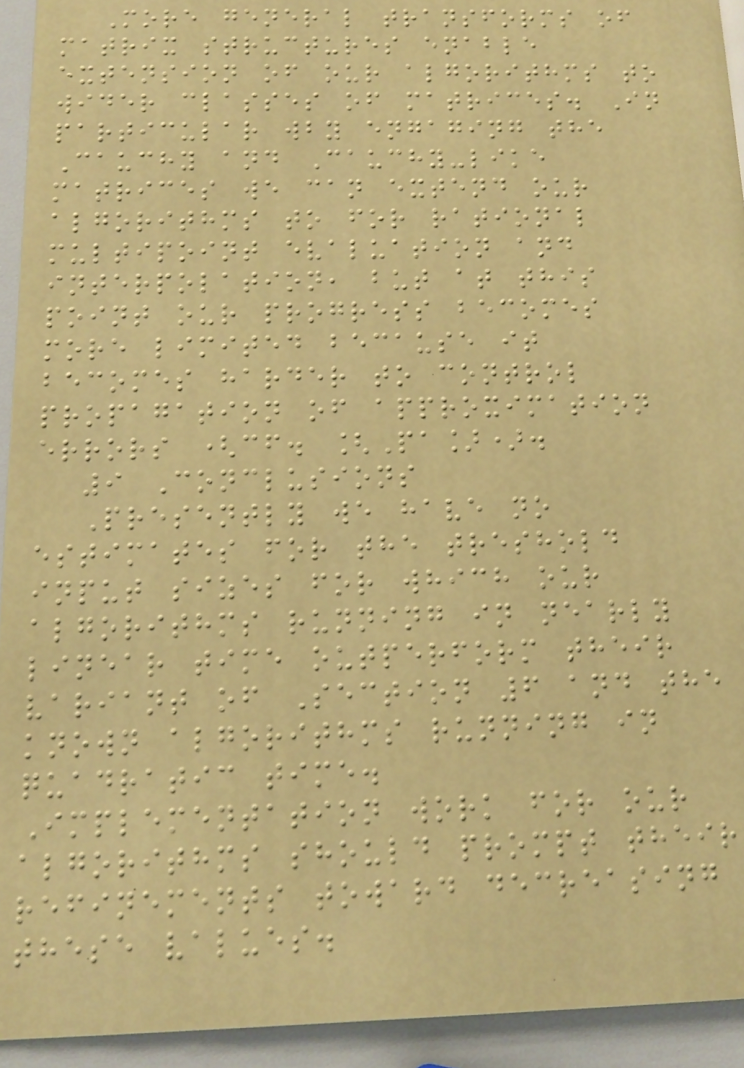More general transforms of
matrix structures enable
extension of our algorithms to
wider classes of matrices. In
particular wby engaging the
Cauchy and Cauchy-like
matrices we can extend our
algorithms to for rational
multipoint evaluation and
interpolation, but at this
point our progress becomes
more limited because it
becomes harder to control
propagation of approximation
errors (cf. [Pa]).
9 Conclusions
Presently we have no
estimates for the treshold
input sizes for which our
algorithms running in nearly
linear time outperform their
variant of Section 6 and the
known algorithms running in
quadratic time.
Implementation work for our
algorithms should prompt their
refinements toward decreasing
these values.
